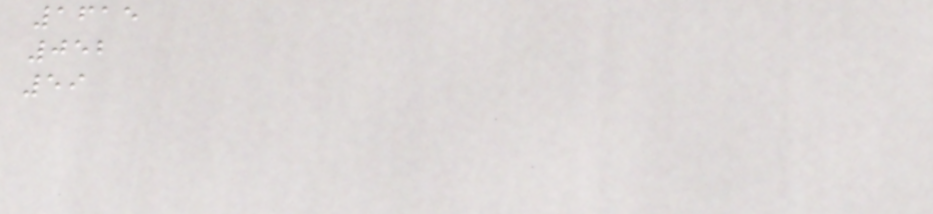1615
052
59
